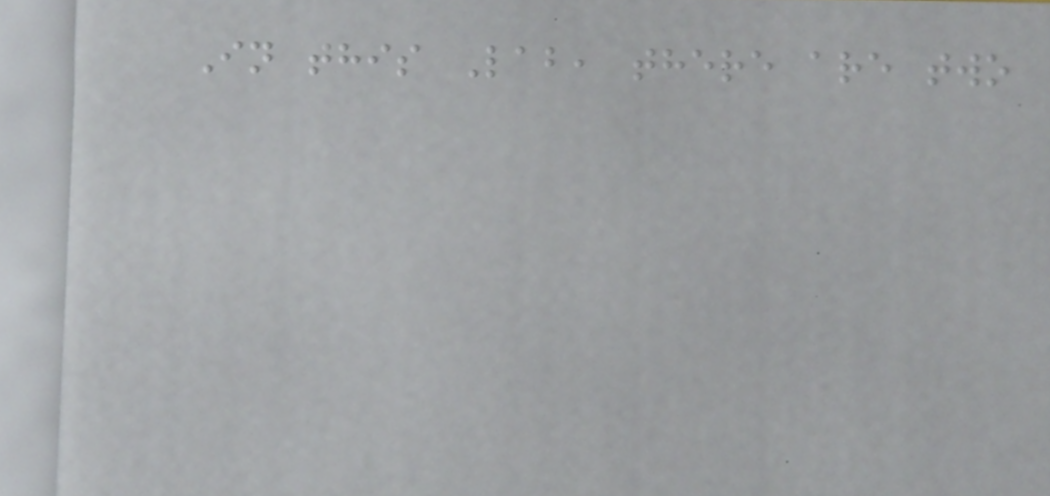In this Lab, there are two
